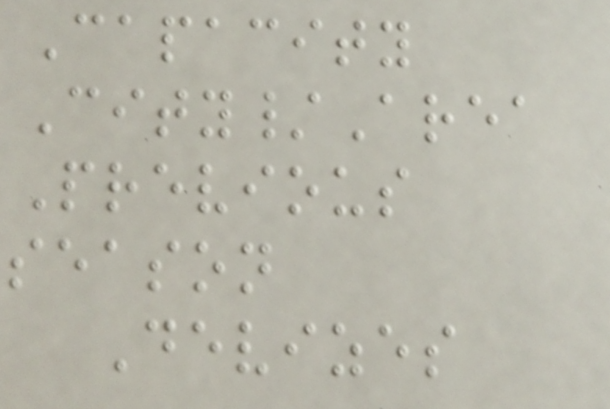Capacity
City/Area
Previous
season
Devizes
